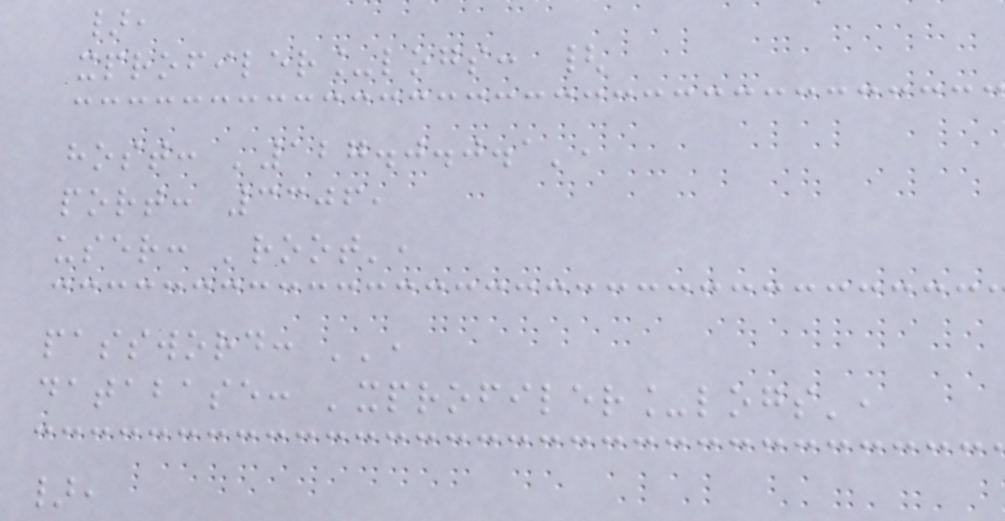},
xprofiler_logs: {
host: '127.0.0.1',
port: 3306,
user: 'root',
password: '',
database: 'xprofiler_logs',
},
